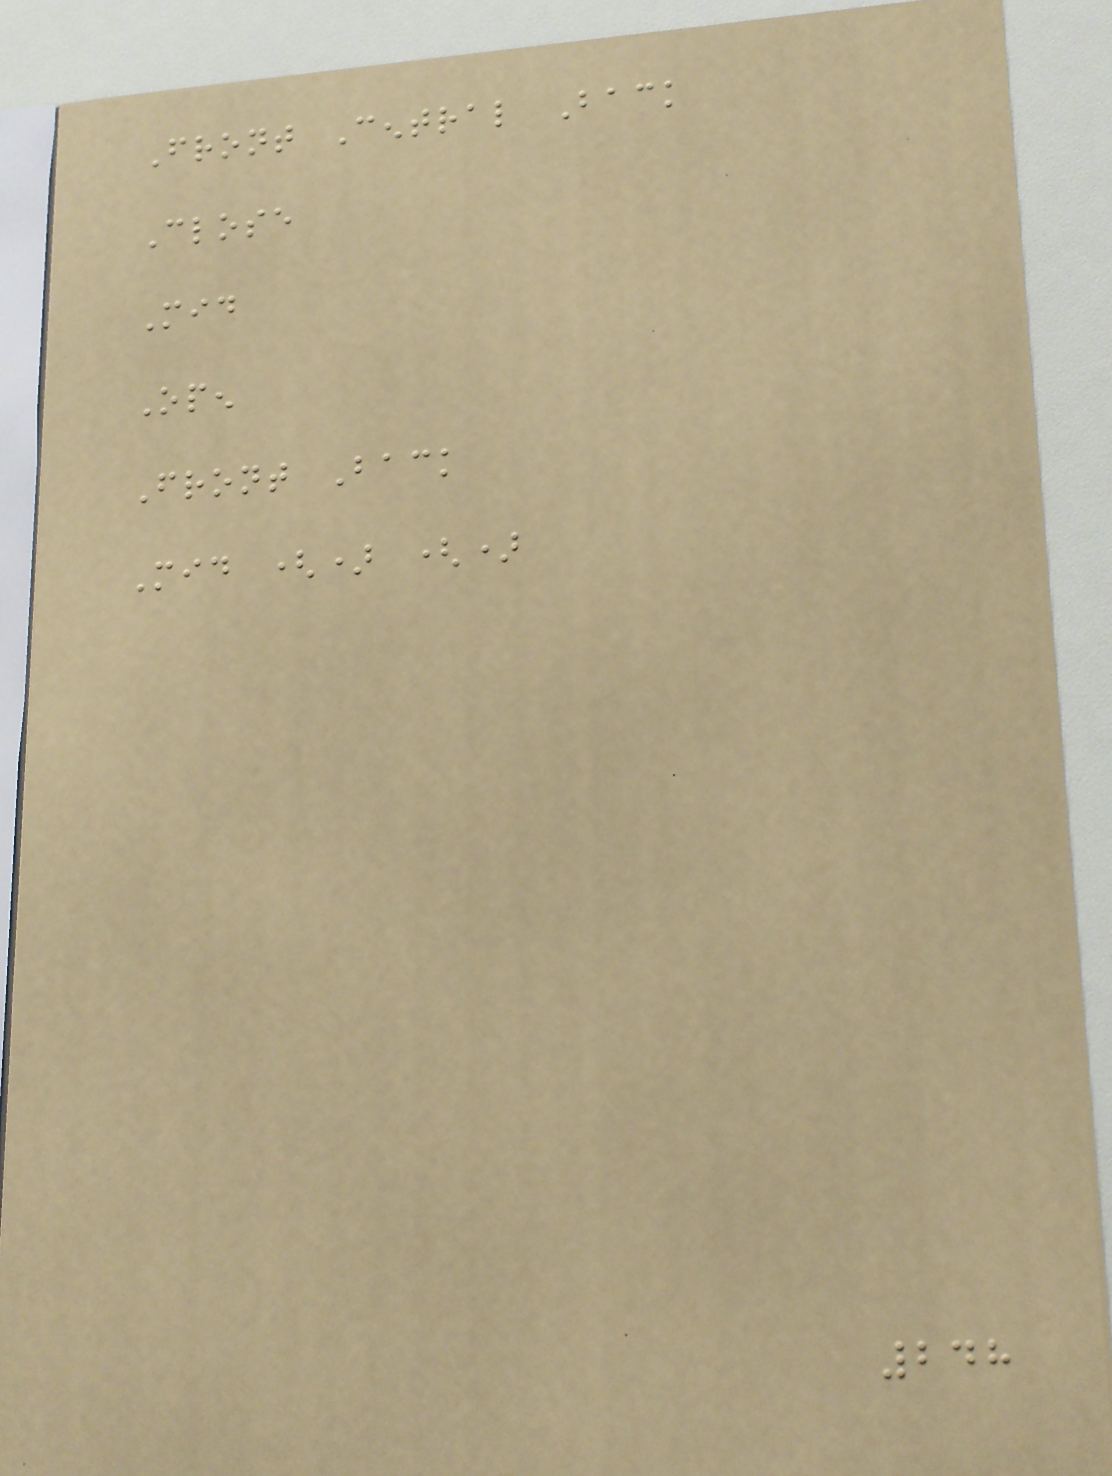Front Central Back
Close
Mid
Open
Front Back
Mid () ()
248
